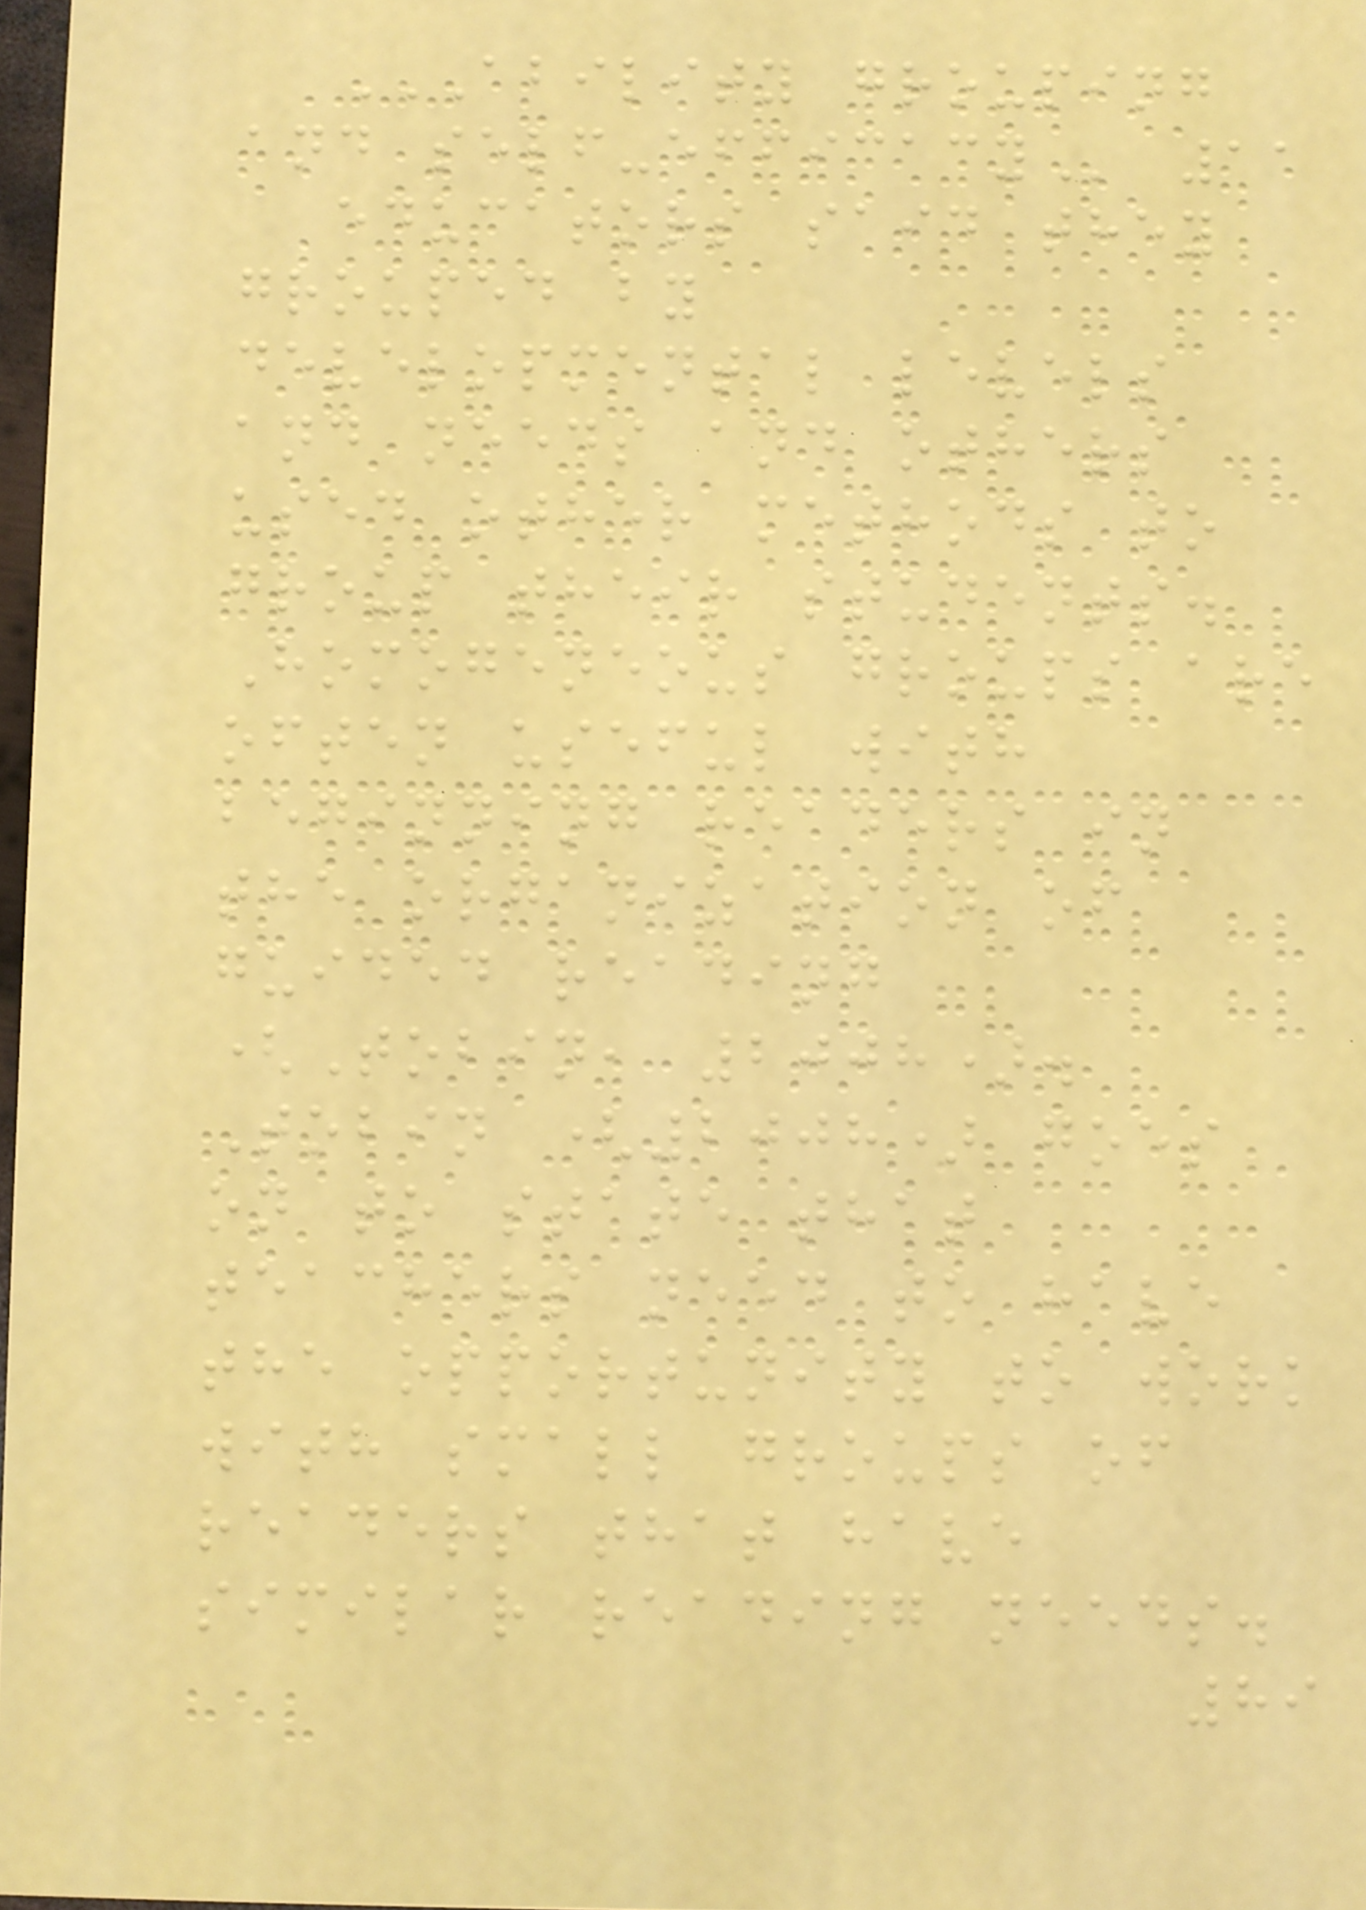ABILITY GROUPING
AND SELF-EFFICACY 11
educators said they
grouped by
developmental levels
and needs and others
used other methods to
group their students.
Homogeneous groups are
often useful with
beginning readers in
the organization of
guided reading
(Tobin, 2008).
Tobin (2008) goes
on to state that
teachers need to have
the opportunity to work
with small groups of
readers that have
similar reading needs.
89
